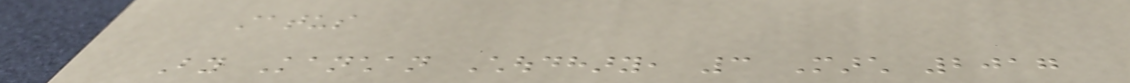status
By Kanchan Choudhary, 3 March 2017
